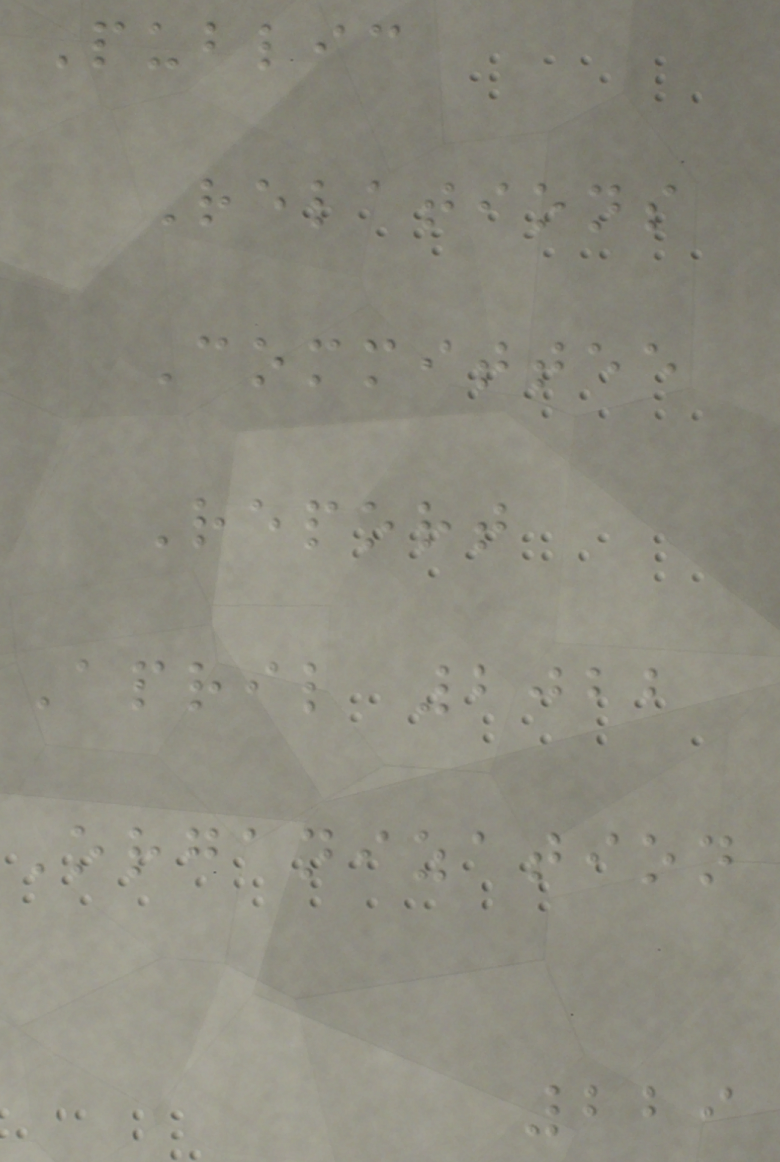Public
Relations
Committee
Report
April 2022
Organization
229
